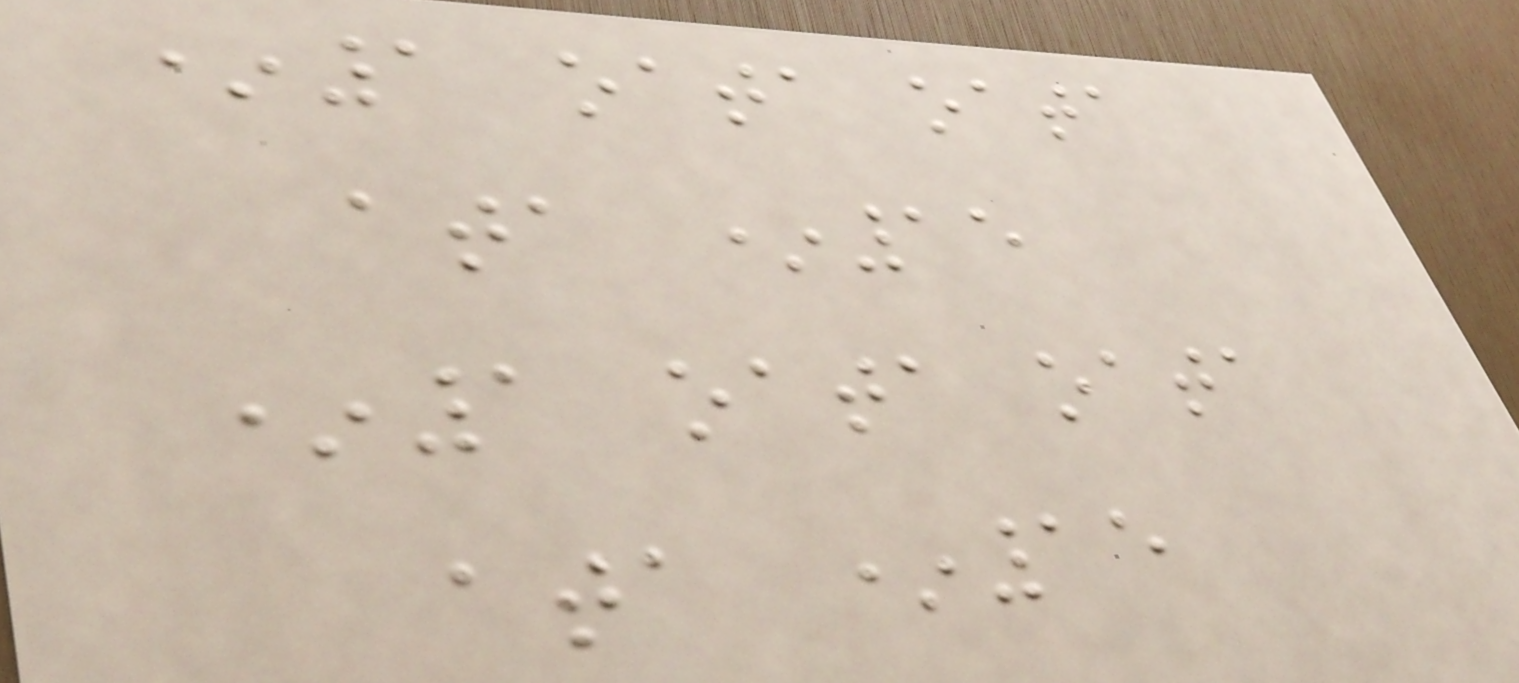*1 oata oata
ata *15
*1 oata oata
ata *15
